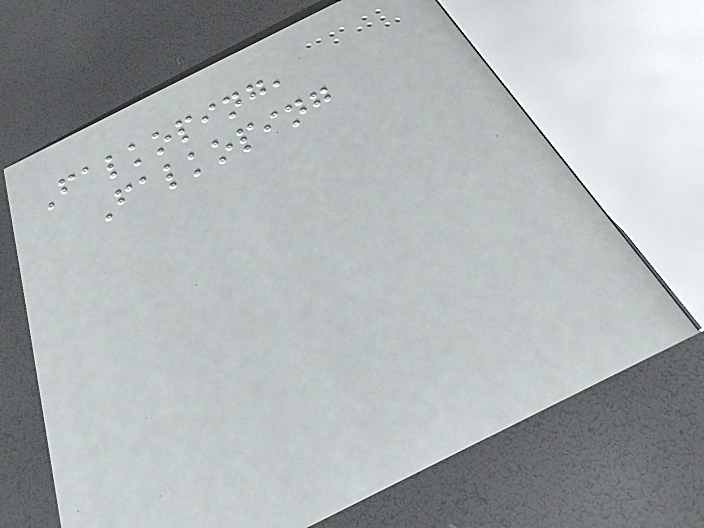Falkoping,
Falkoping
